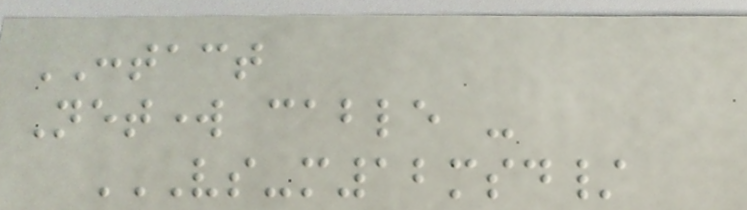CONTACT
Network cable -
VS-M12MSD/
